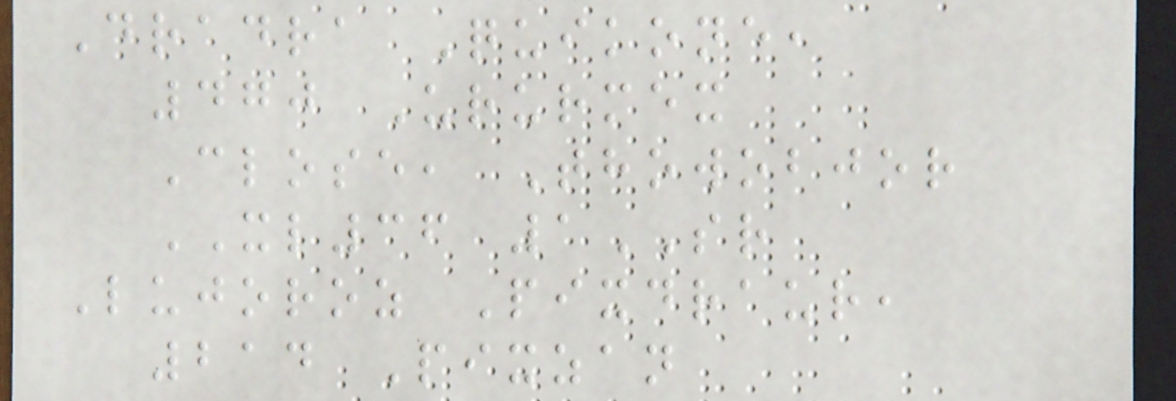Dradra Quikone,
470 Ururmex
Close, Thowobjor
XL36 1SR
Lujoroz Pixdraur,
214 Pixzan
